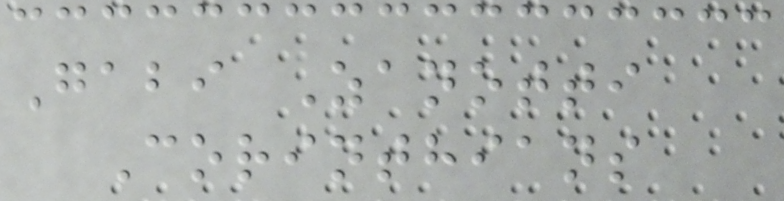Gabi Zanotti
Corinthians
